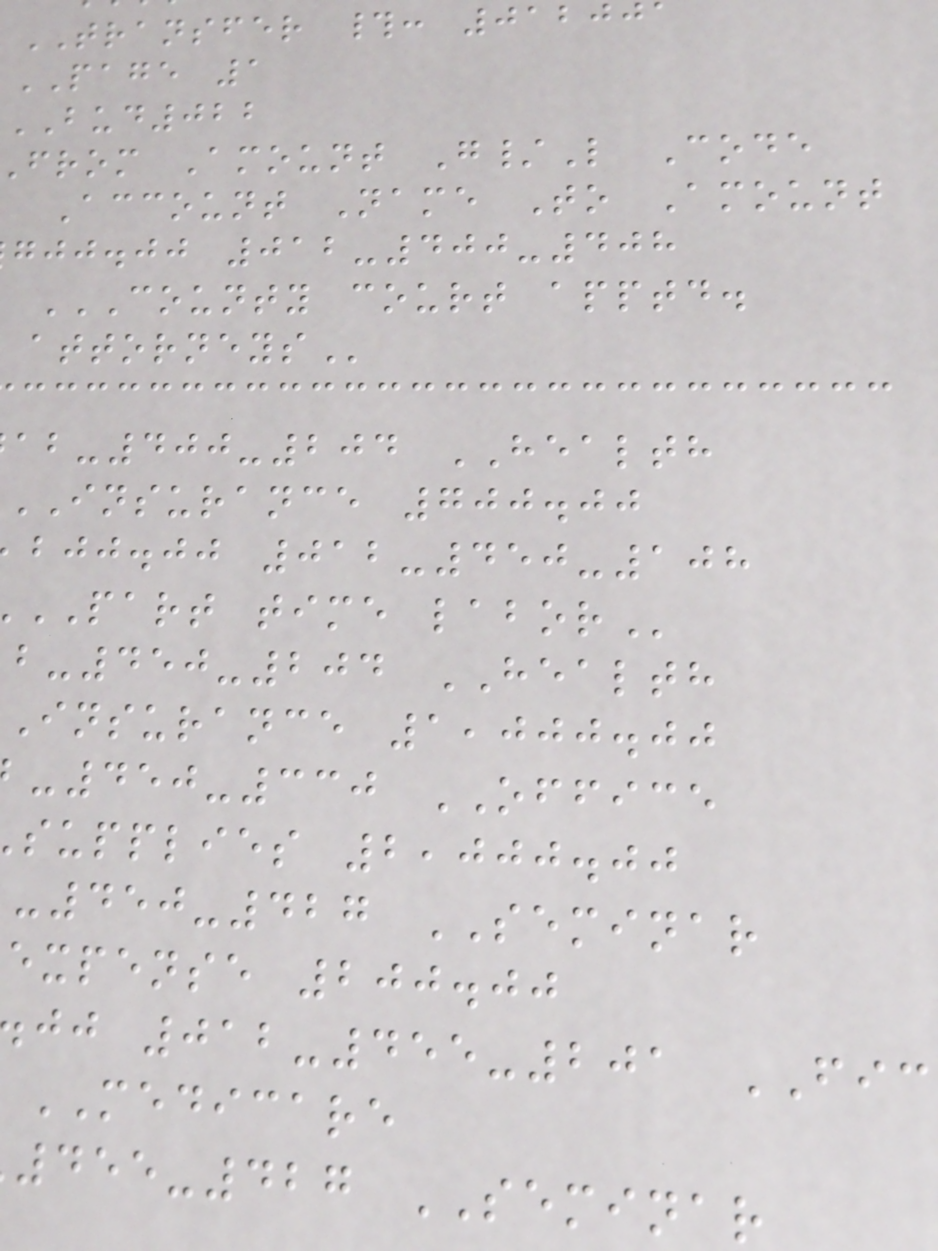TRANSFER #: 01200
PAGE 1
BUD022
from Amount G/L Code
Account Name To Amount
gjj.jj 012-400-408
COUNTY COURT APPTD.
-400-204 HEALTH
INSURANCE 700.00
bjj.jj 012-450-108
PART time
-450-204 HEALTH
insurance 1,000.00
-450-330 OFFICE
supplies 2,000.00
-450-427 SEMINAR
expense 200.00
jj 012-455-201 FIC
MEDICARE
455-427 SEMINAR
